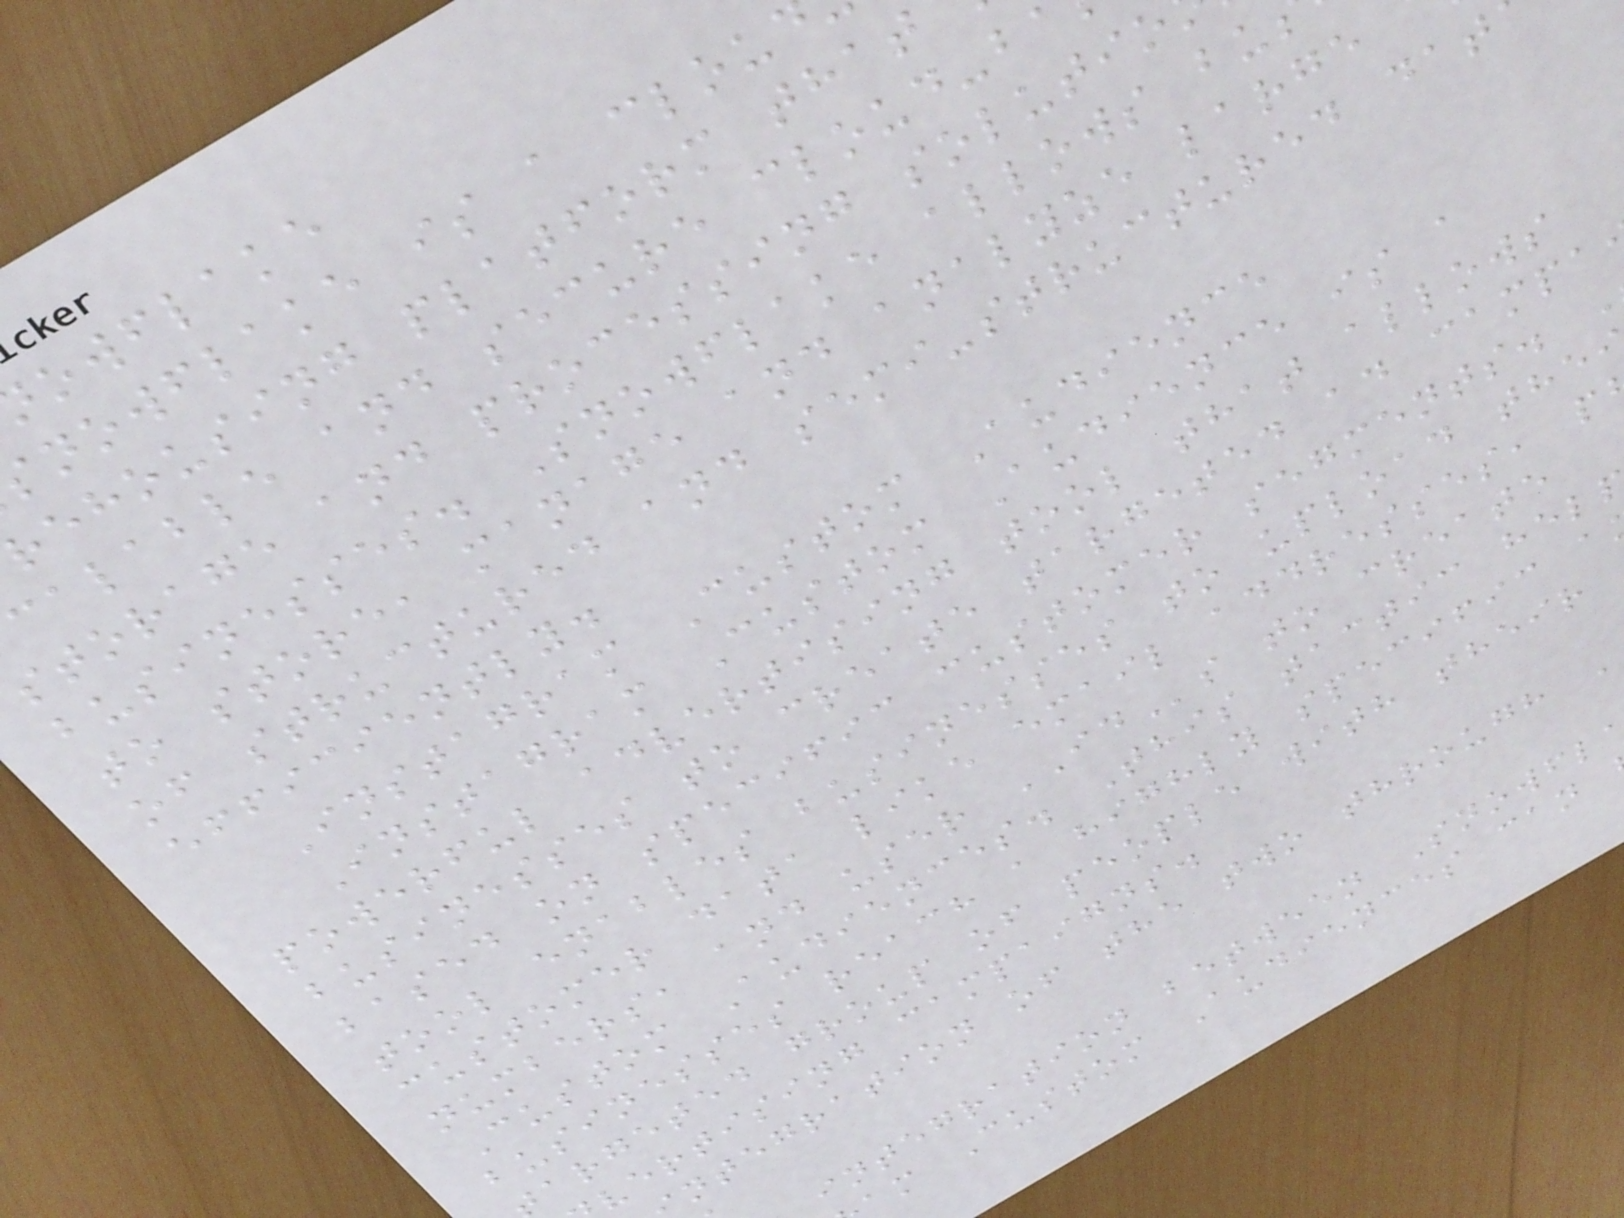owflake
nowflake is a clou
rehousing platform that
calable and secure cloud-b
storage and processing solutio
businesses. Snowflake allows bu
to store, manage and analyze large
of structured and semi-structured dat
efficiently.
Instagram Custom Audience
Instagram Custom Audience is a
powerful advertising tool that allows
businesses to create targeted ad campa
based on specific customer segments.
tool enables businesses to upload the
customer data like email addresses, p
numbers, and user IDs to create
Custom Audiences. This tactic hel
businesses reach a highly specific a
argeted group of people with their
vertising campaigns.
ntegration of the two through
integration between Snowfl
am Custom Audiences can
